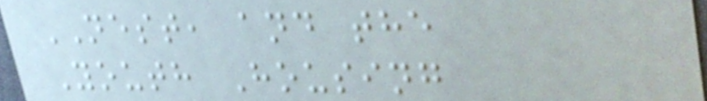NEST, and the
Youth Housing
